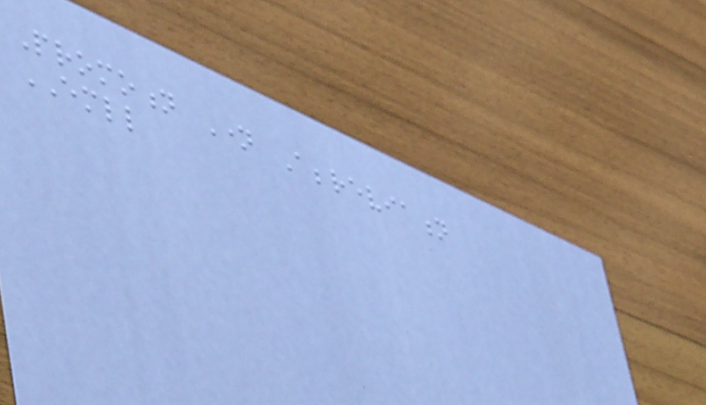Promotion Name Abbreviation
EMLL
